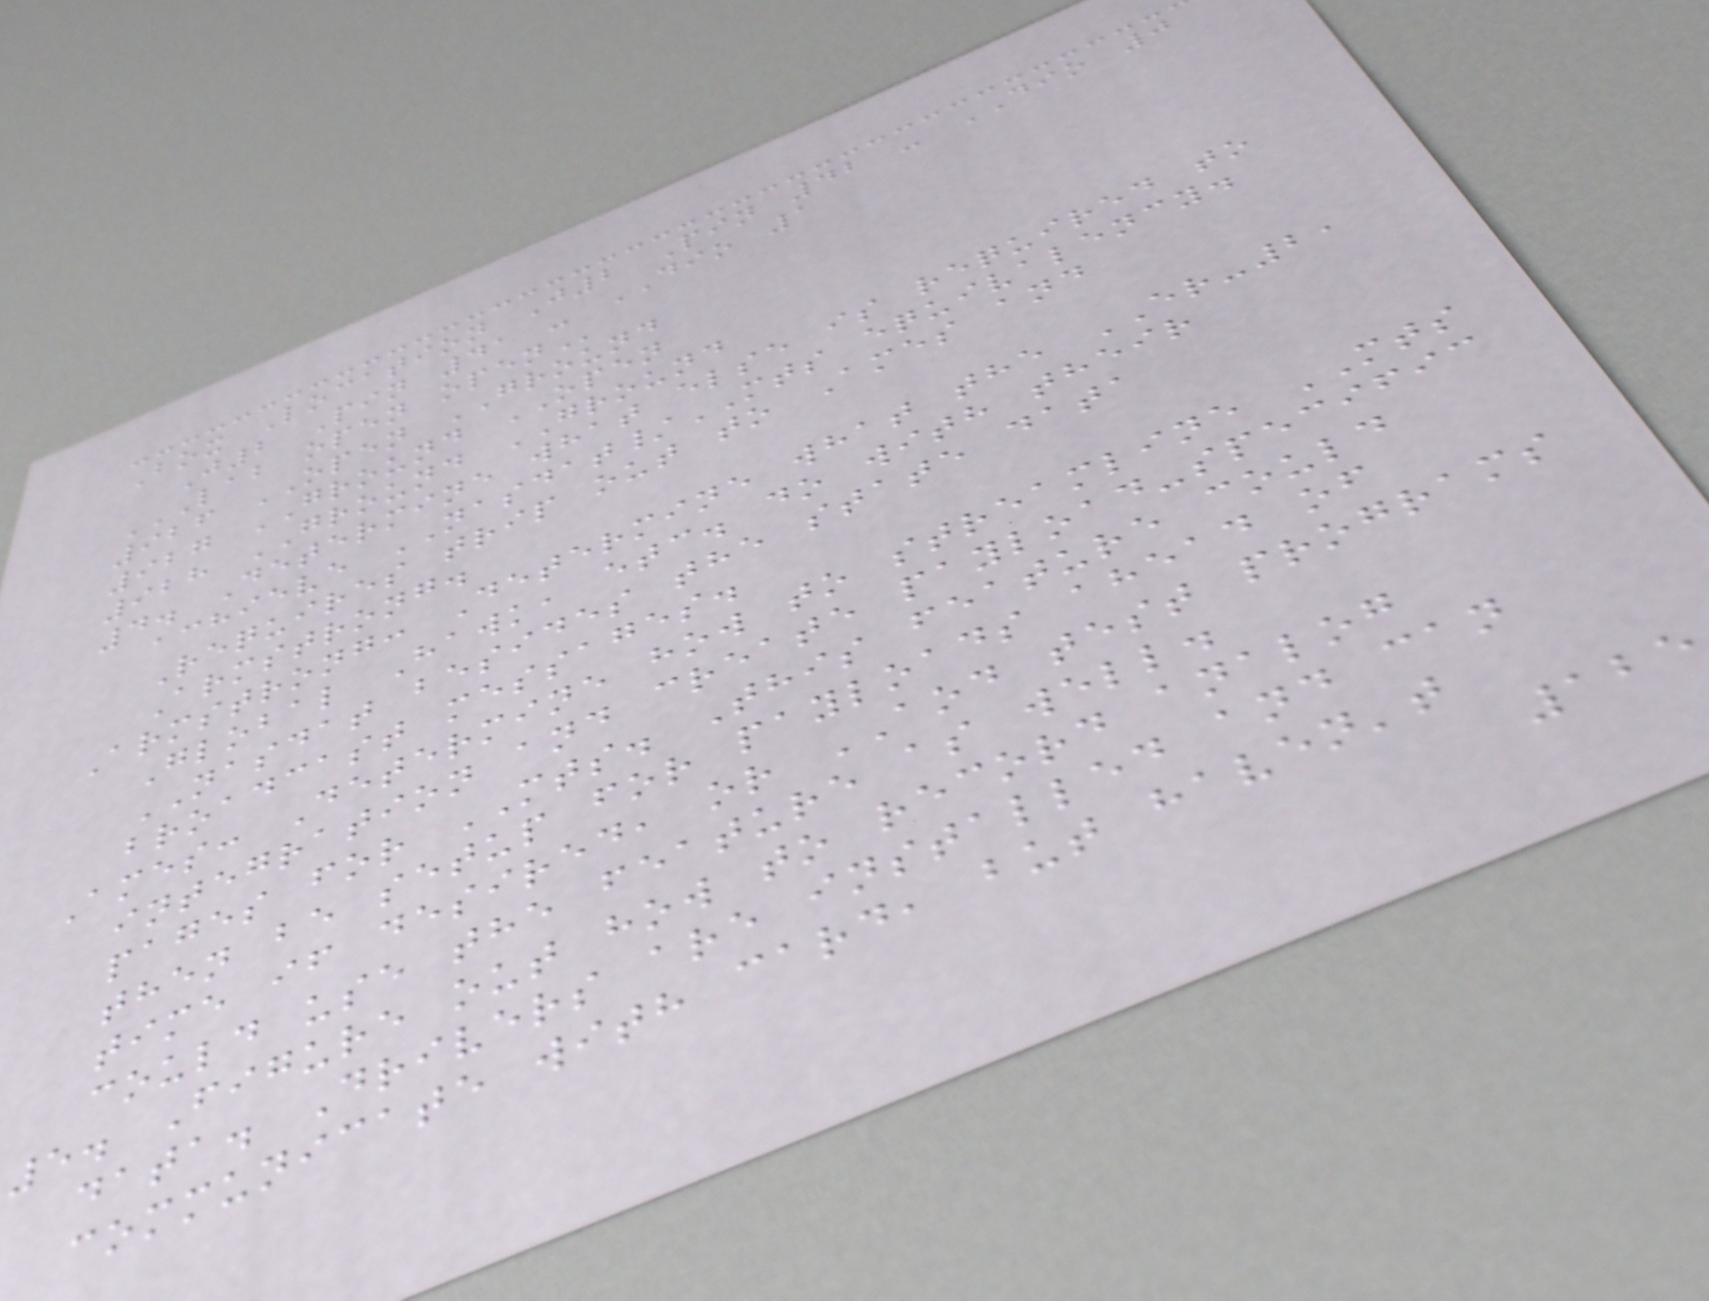Box Location J2 Pin 42 - DIO 0
J2 Pin 41 - DIO 1
LAB OPEN OPEN
926 OPEN GROUND
927 GROUND OPEN
928 GROUND GROUND
4. Determine what else is required to
achieve NASDAT/MTS equivalency.
Requires trip out to Ames and
Armstrong.
Armstrong: Determine what the ER-2,
Global Hawk, etc. do with their
NASDAT besides the state data
broadcast messages.
Ames: Determine how to streamline MTS
integration and create payload-specific
pages for MTS. This feature could
then be setup for payloads ahead of
time if desired, or AOD test programs
could use the feature as well.
5. Figure out how to record analog
data. Drivers are installed and can
communicate with card, but haven't
125
